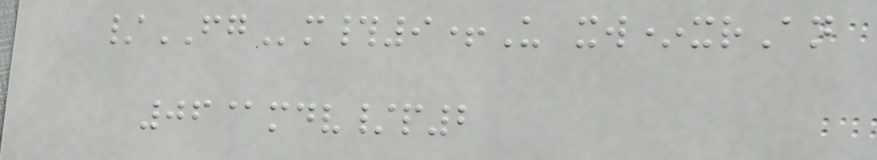/FGm#9+U xw*xrAn
06@mdv/p2
